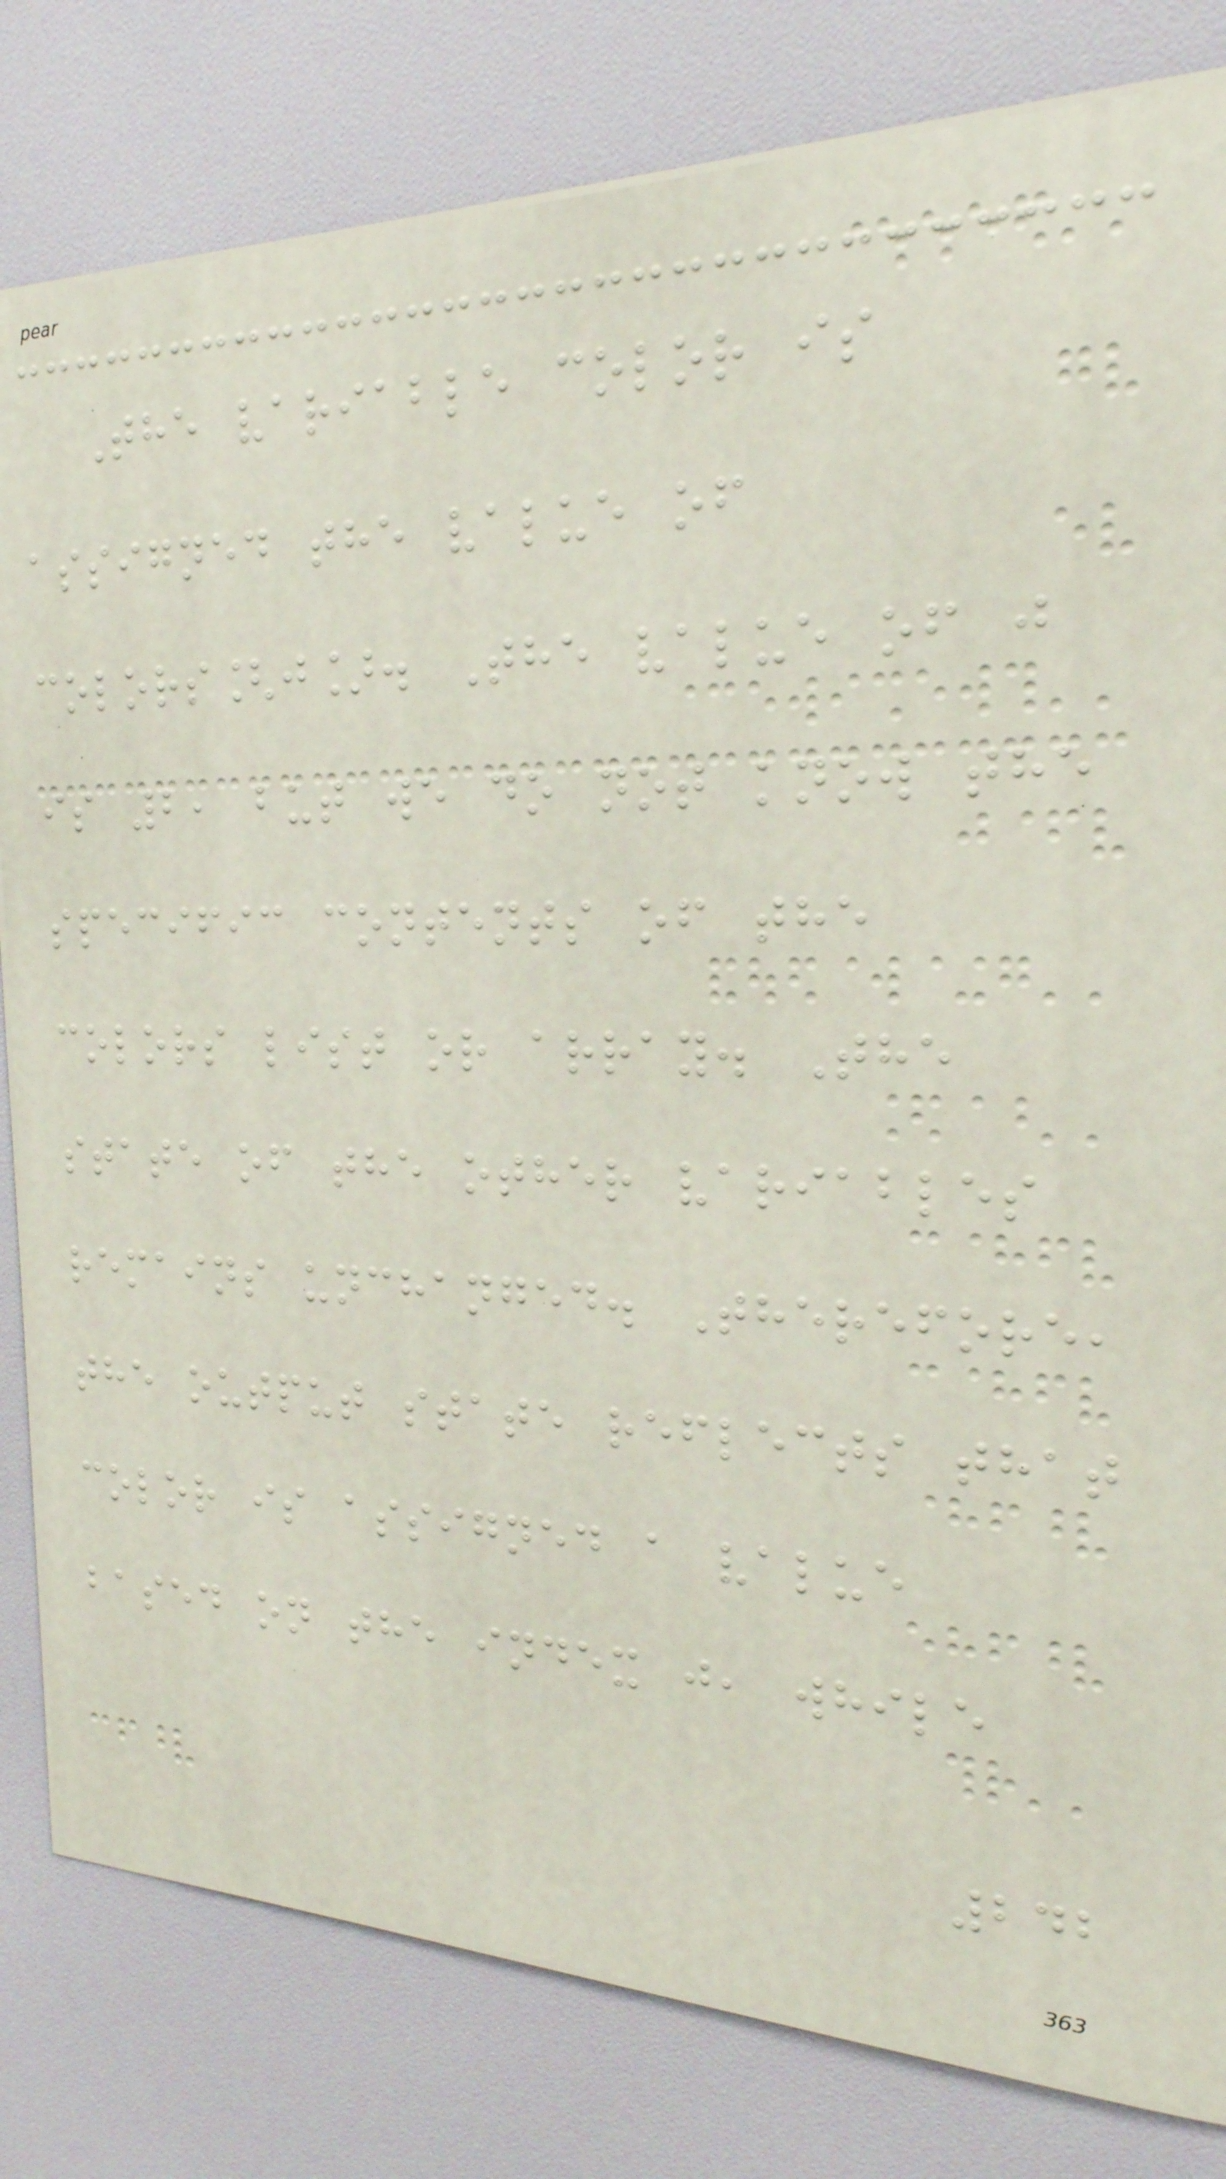The variable color is
assigned the value of
colors[j]. The value of j
is 2, but we do not know the
specific contents of the
colors list or array. The
state of the other variables
remains unchanged. Therefore,
the output state reflects that
color is assigned a value
based on the index j, while
242
